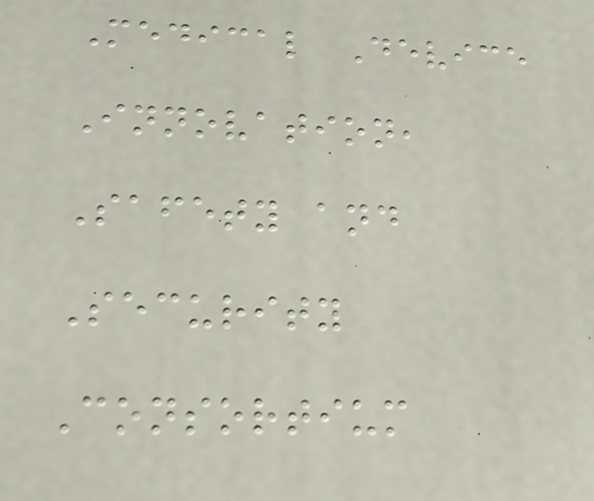Medical Device
Innovation,
Safety and
Security
Consortium
